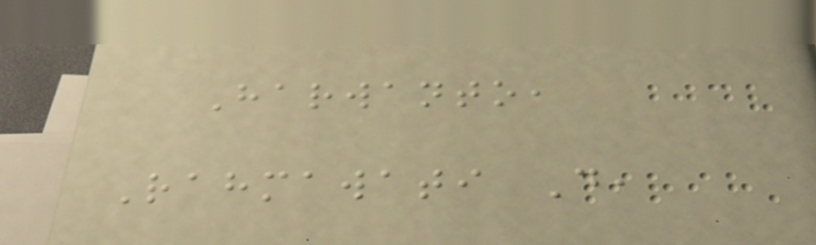Harwanto,
Rahmawati D,
